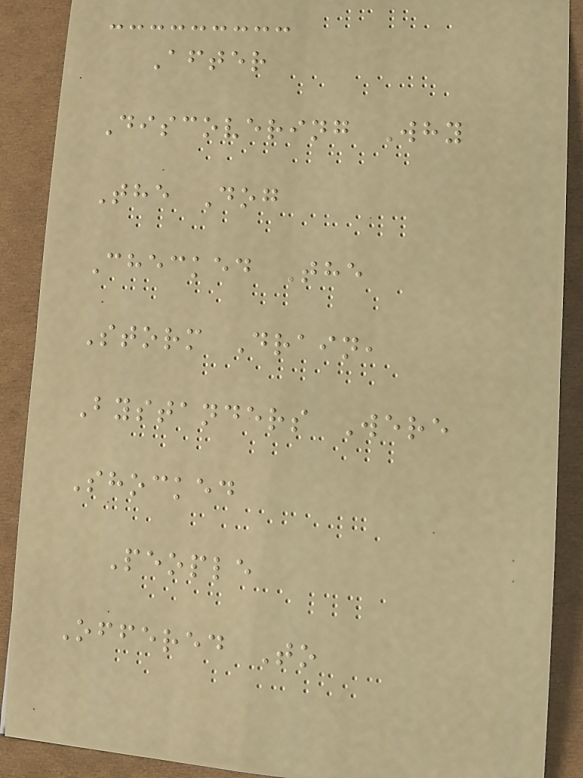After
Discovering Why
The Dog
Checked The
Storm Drain,
Bystanders Were
Shocked
People
Offered To
